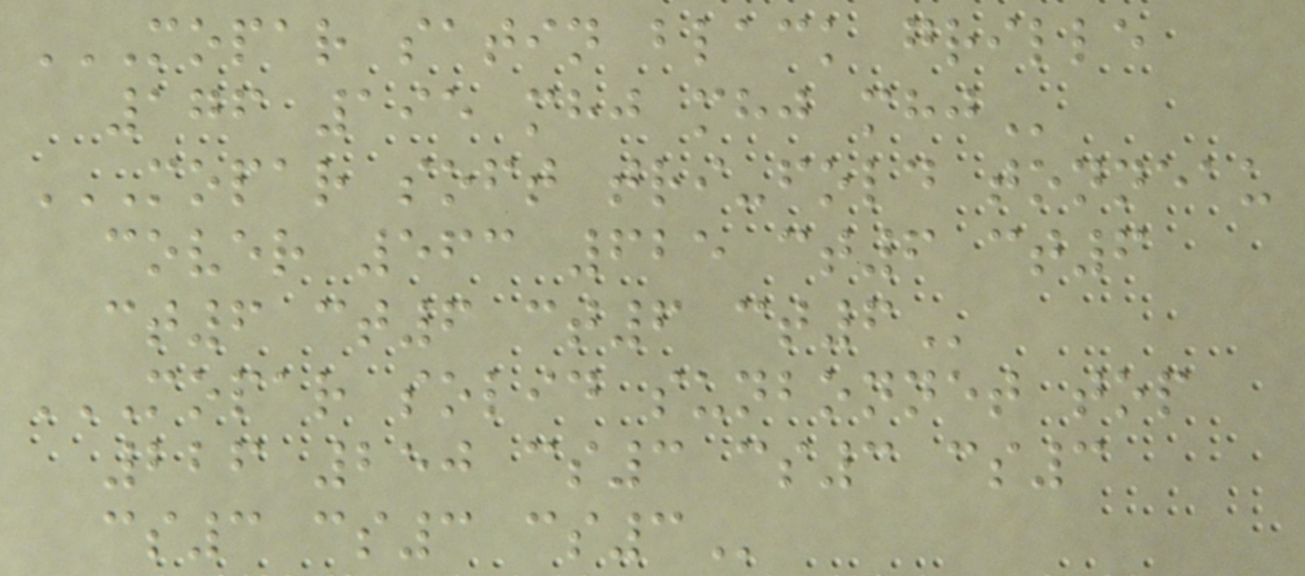MOPAR SATIN BLACK GRILLE
176 195 MHJ MHJ MHJ
MOPAR SOFT TRI-FOLD TONNEAU
COVER 563 625 CT6 CT6
CT6 CT6 CT6 CT6
MOPAR SOLID SUNBONNET TOP
226 250 CS3 CS3 CS3
CS3 CS3 CS3
